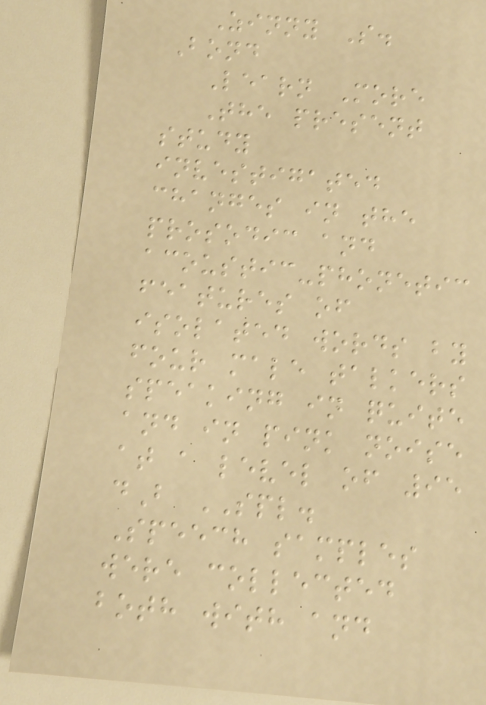Zinny S.
Bond
Learn More
The present
study
investigated
changes in the
prosodic and
acoustic-phonetic
features of
isolated words by
four male talkers
speaking in quite
and in pink noise
at a level of 95
dB SPL.
Speech samples
were collected
both with and
